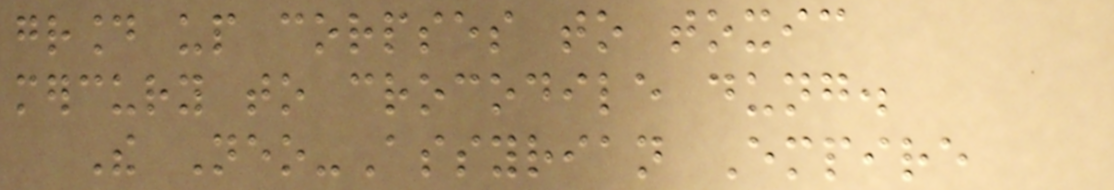ground up corpses to toxic
mercury to crocodile dung.
The Neo-Assyrian Empire
